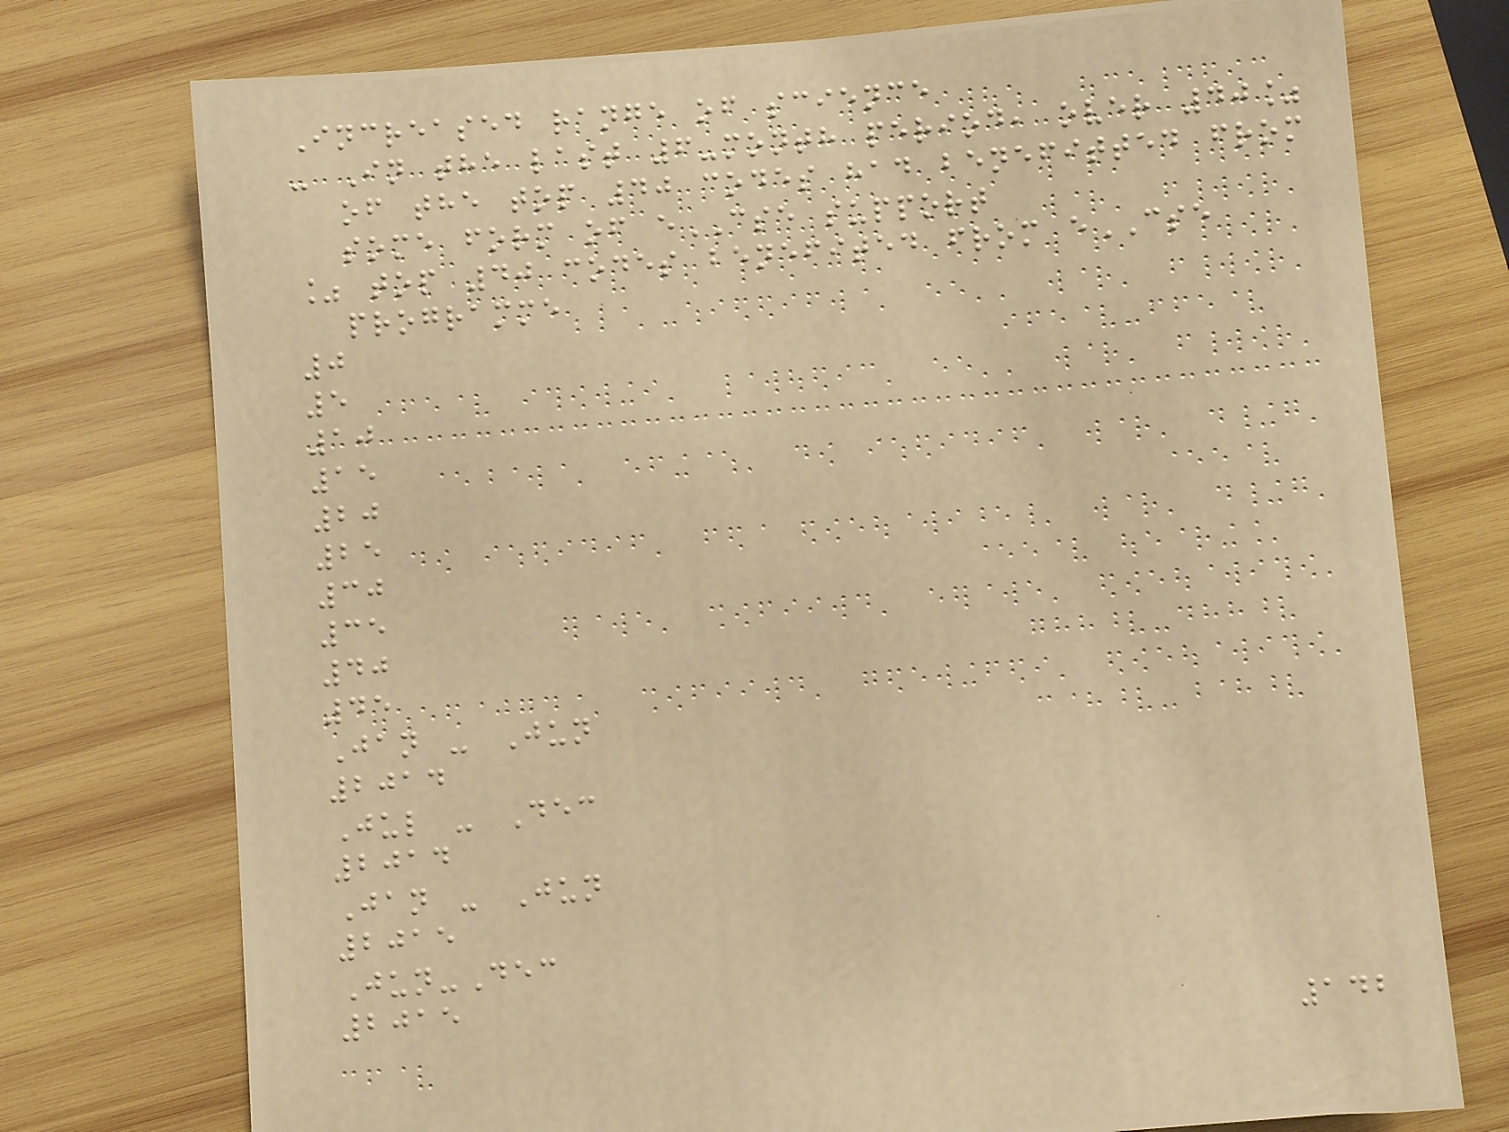Increased range of science
- In the last 6-month period, over 40%
of the top 40 codes had benefitted from
some form of eCSE support
% top 40 codes benefited from eCSE
programme
0
5
10
15
20
25
30
35
40
45
Jan - Jun
2014
Jul - Dec
2014
Jan - Jun
2015
Jun-Dec
2015
142
